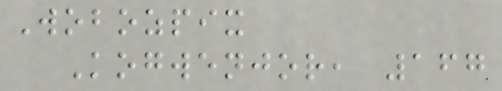Wobozpix
Kogwenjor, 167
